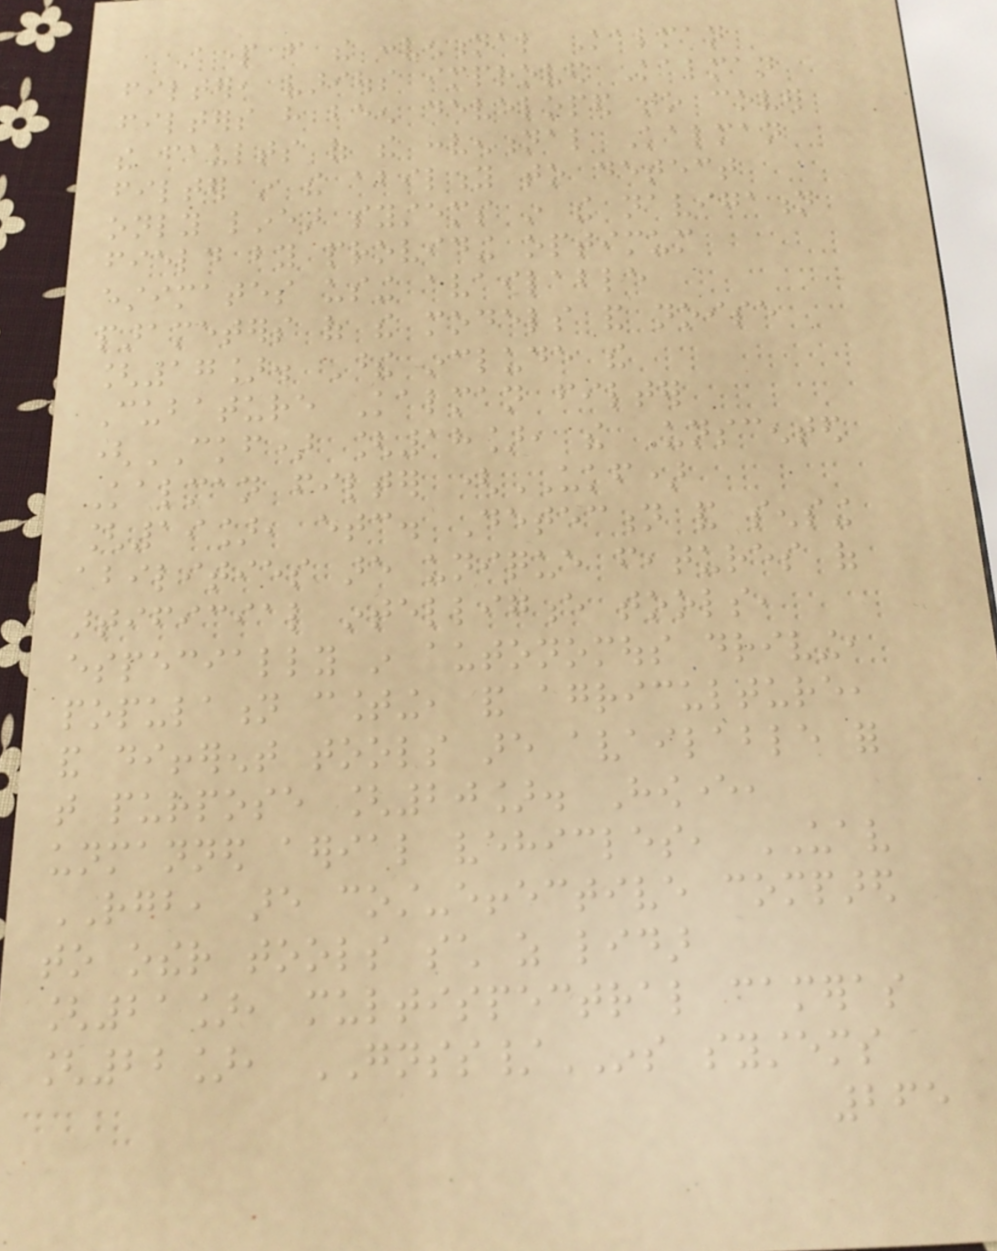Apart from the conventional Kalman
filter, various improved Kalman
filters have been developed to cover
the faults of the conventional Kalman
filter in the ability to detect
only linear systems in the navigation
field by providing optimum
estimates using available
parameters of the models and noise
[17]. These include the
Cubature Kalman filter
(CKF) [18], the Unscented
Kalman filter (UKF)
[19], etc. Detection and sensing
abilities are unique features of
artificial intelligence tools,
especially in autonomous driving,
population counting, and agriculture,
and different tools are available for
that purpose [20]. However,
unmanned aerial vehicles, UAV
RGB, are cost-effective compared
to other tools such as lidar
[21], multispectral cameras
[22], GNSS/INS systems
265
